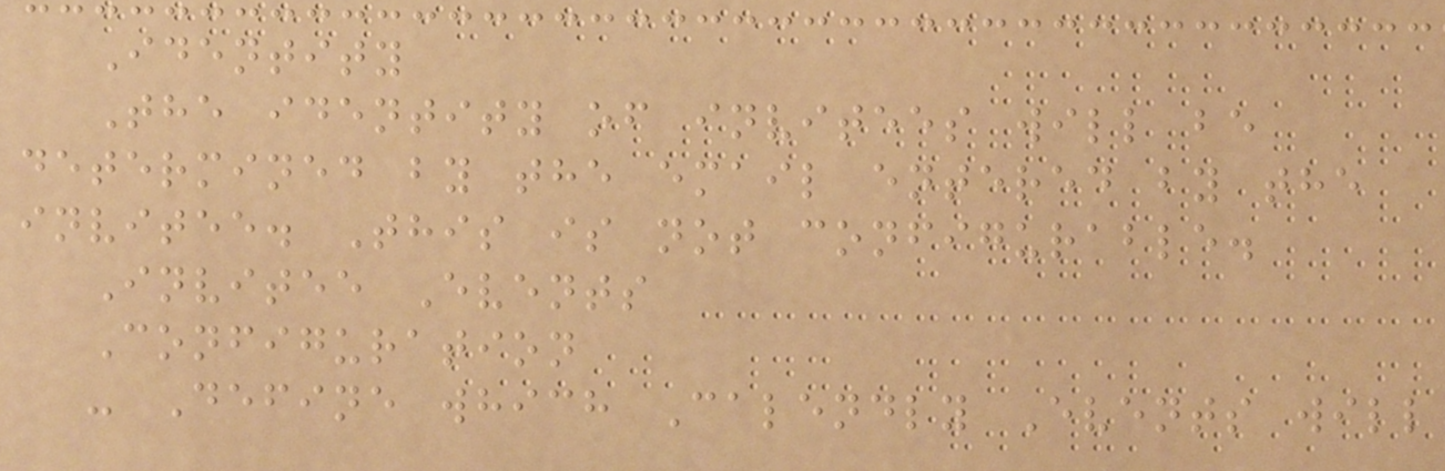Identity
The identity of invitees will be
determined by the email entered by the
invitee. This is not configurable.
Invitee Events
Configuration
- Define which Calendly Events will
